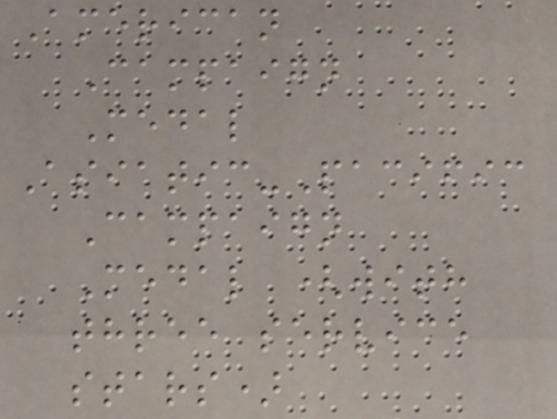American
Campaign
Medal
Asiatic-Pacific
Campaign
Medal (with
three service
stars)
